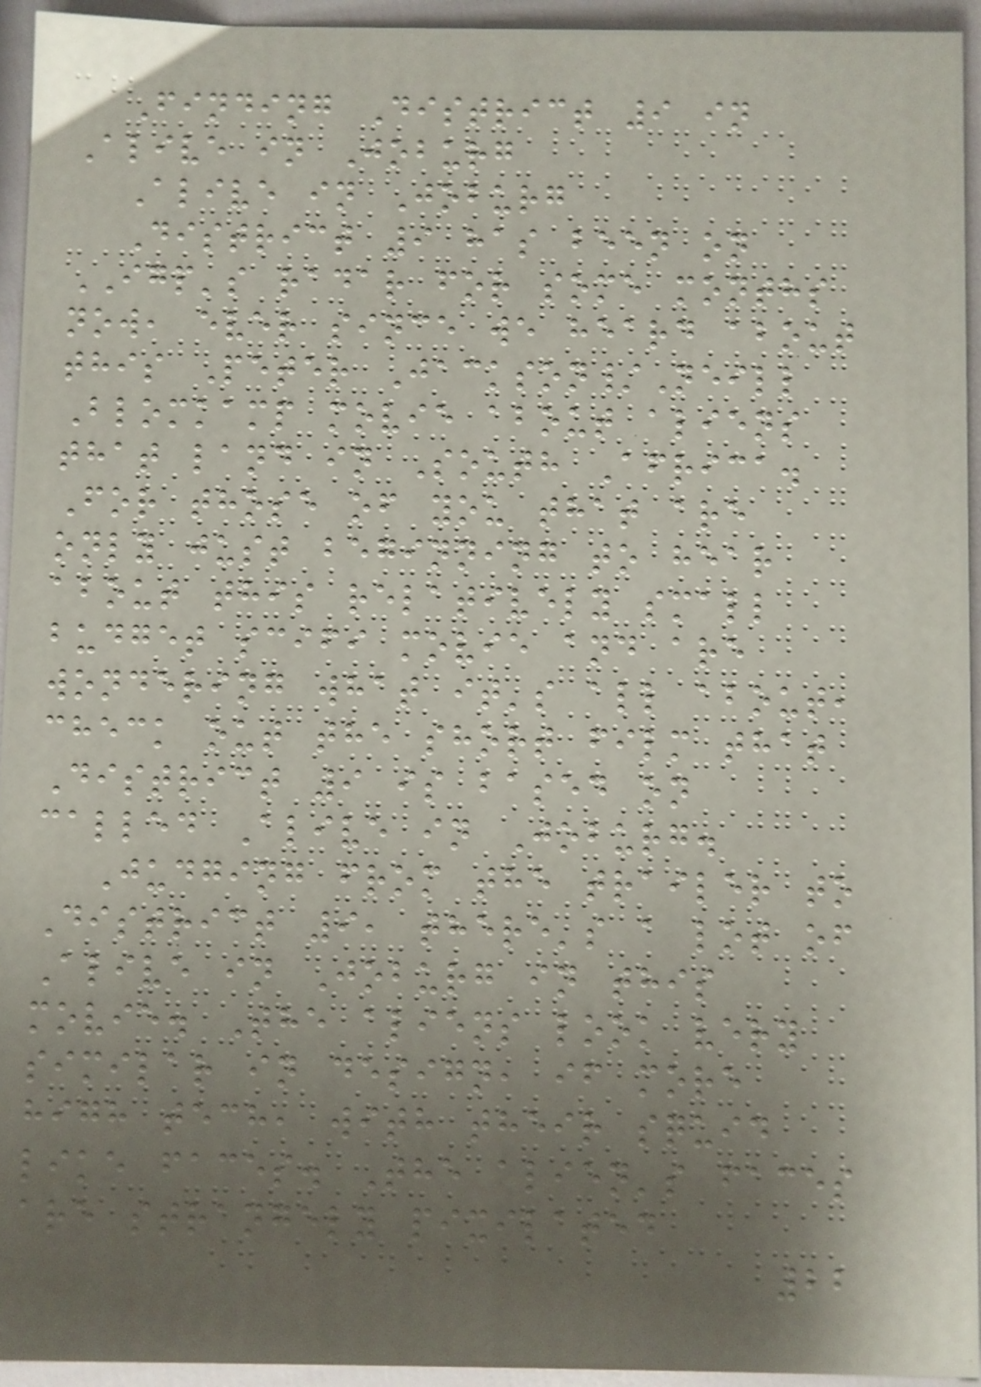Finding District 9 in
Alive in Joburg
Alive in Joburg
District 9 has been on
IGP's radar for some months
now, ever since we heard about
this Peter Jackson/Neill
Blomkamp movie about aliens
that land in South Africa.
For those of you that are
only just beginning to hear
about this relatively small
budget scifi movie and are
wondering what it's all about,
check out the short film that
District 9 is based on
called Alive in Joburg.
Judging from the trailer to
District 9, there's a lot of
Alive in Joburg in this
movie. The aliens look very
similar in design, if more
high tech, with their squid
like faces. The alien's faces
are strangely pixilated
22
